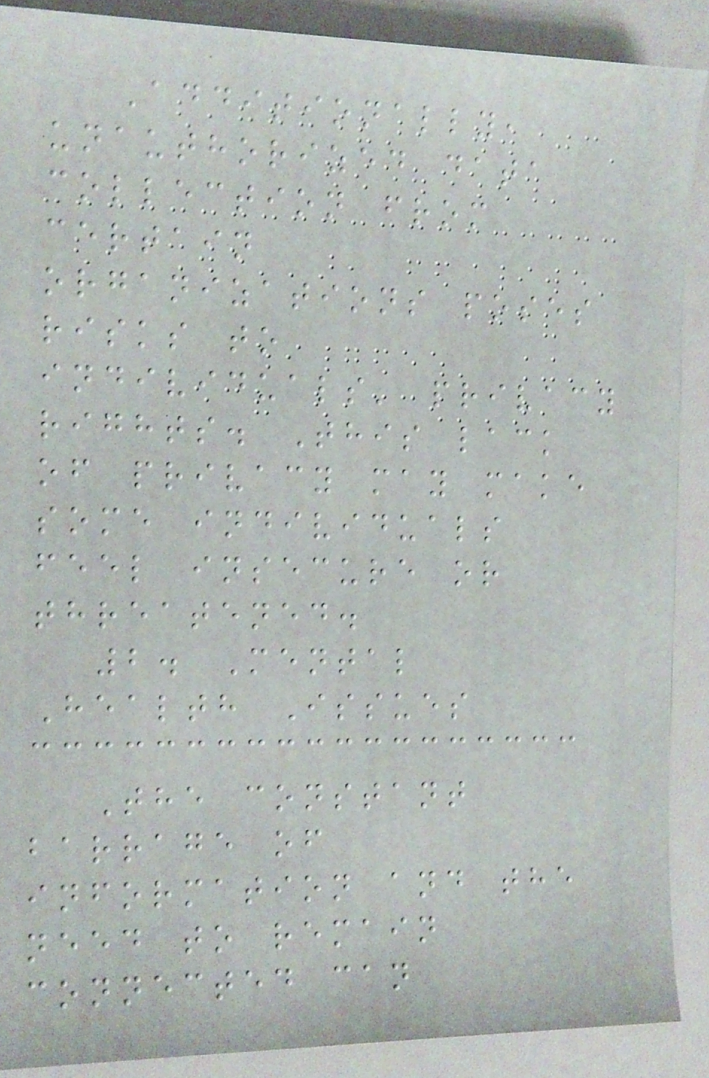Additionally,
unauthorized data
collection from
certain
organizations poses
risks to
individuals' privacy
rights. This lack
of privacy may make
some individuals
feel insecure or
threatened.
2. Mental
Health Issues
The constant
barrage of
information and the
need to remain
connected can
